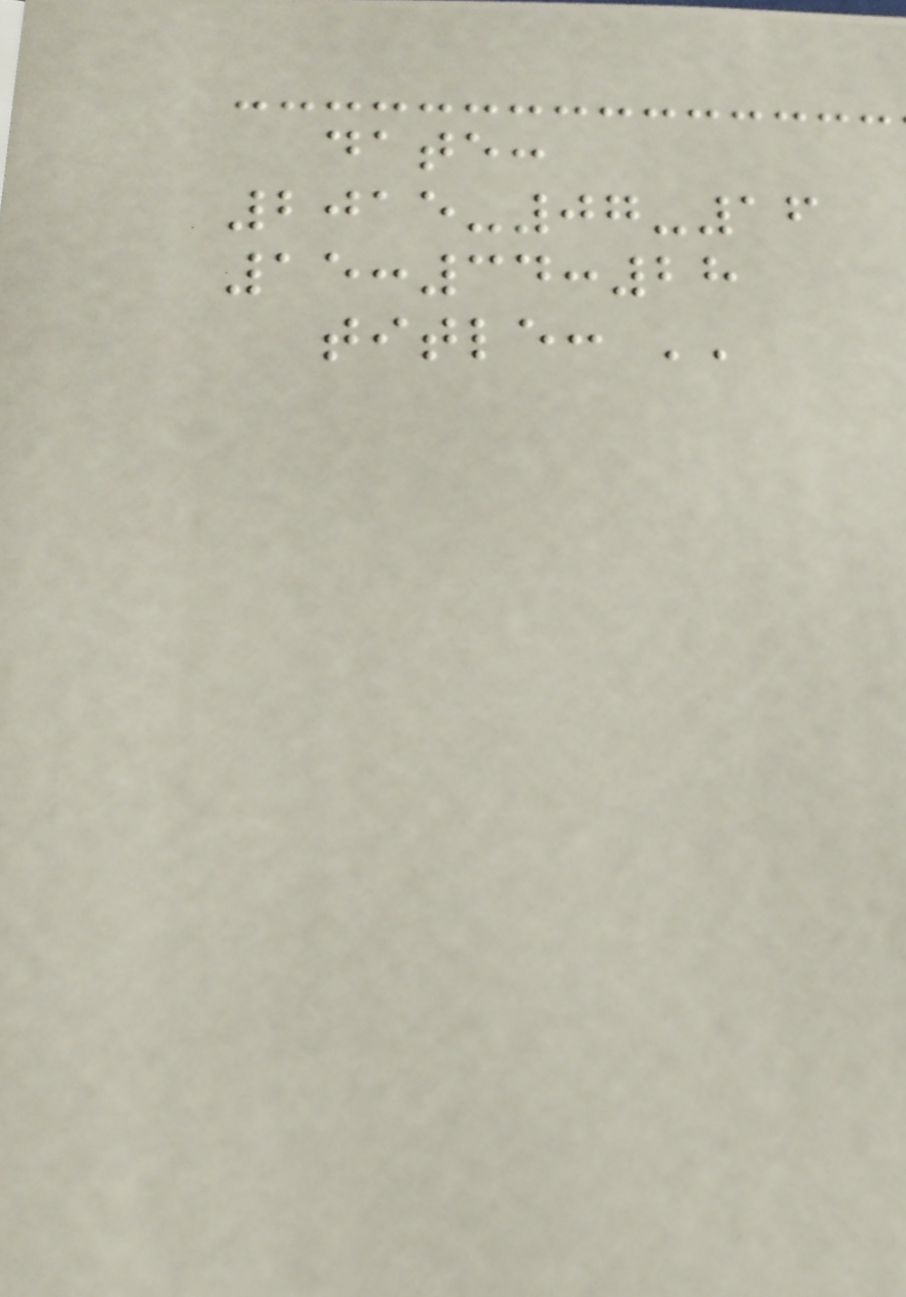date:
2015-07-16
15:34:28
title: ''
